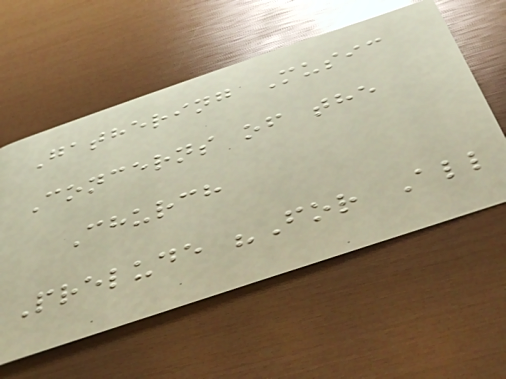Gathering Music
Concerns of the
Church
Prelude "For All
